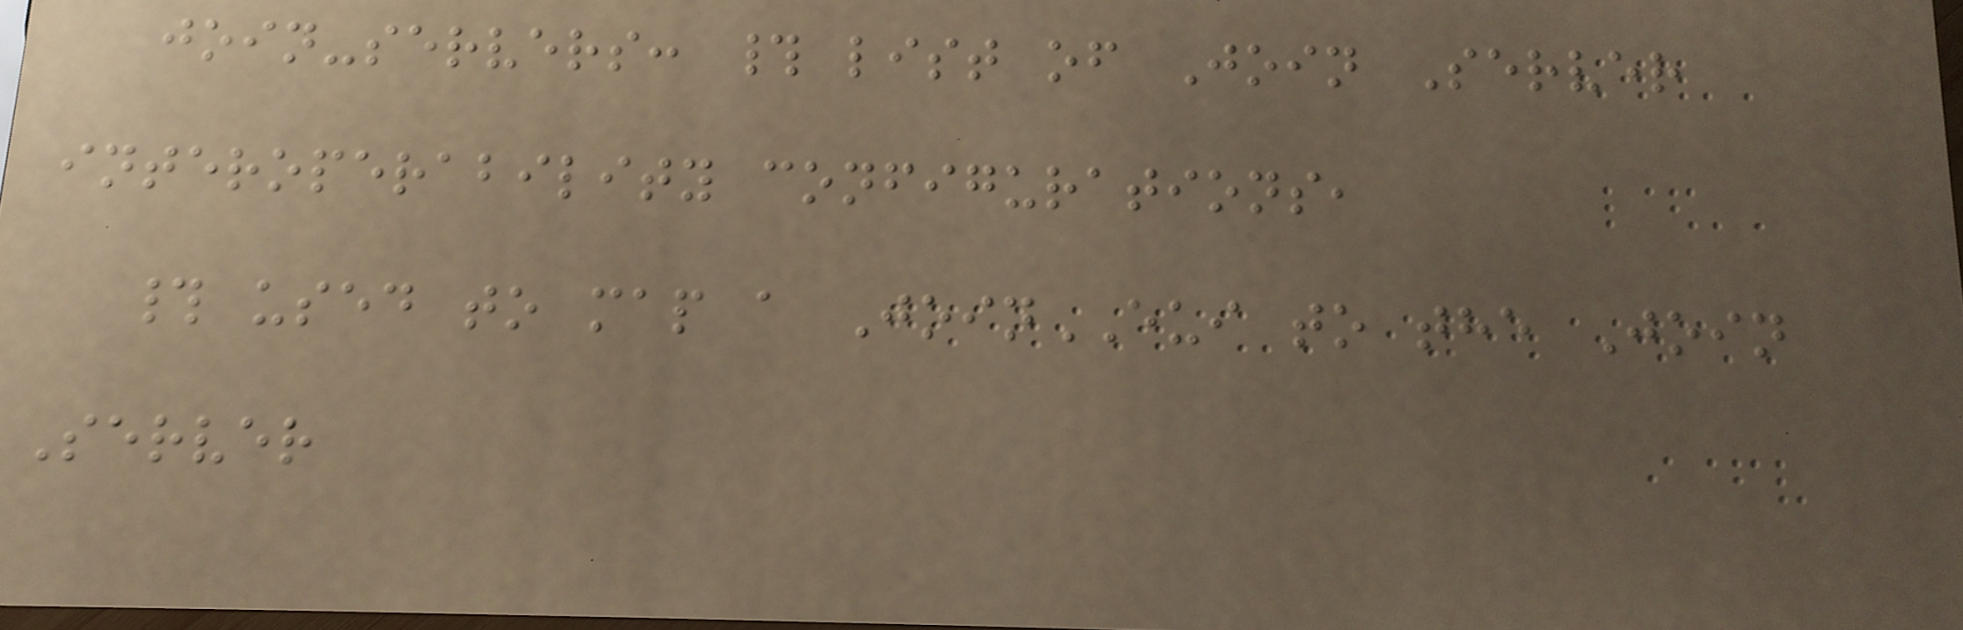join-servers: # list of Join Server
interoperability configurations,
# used to map a JoinEUI to the Join
Server
